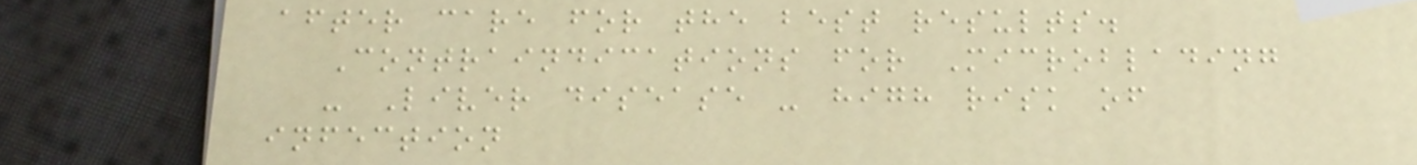after care for the best results.
Contraindications for Microblading
- Liver disease - high risk of
infection
